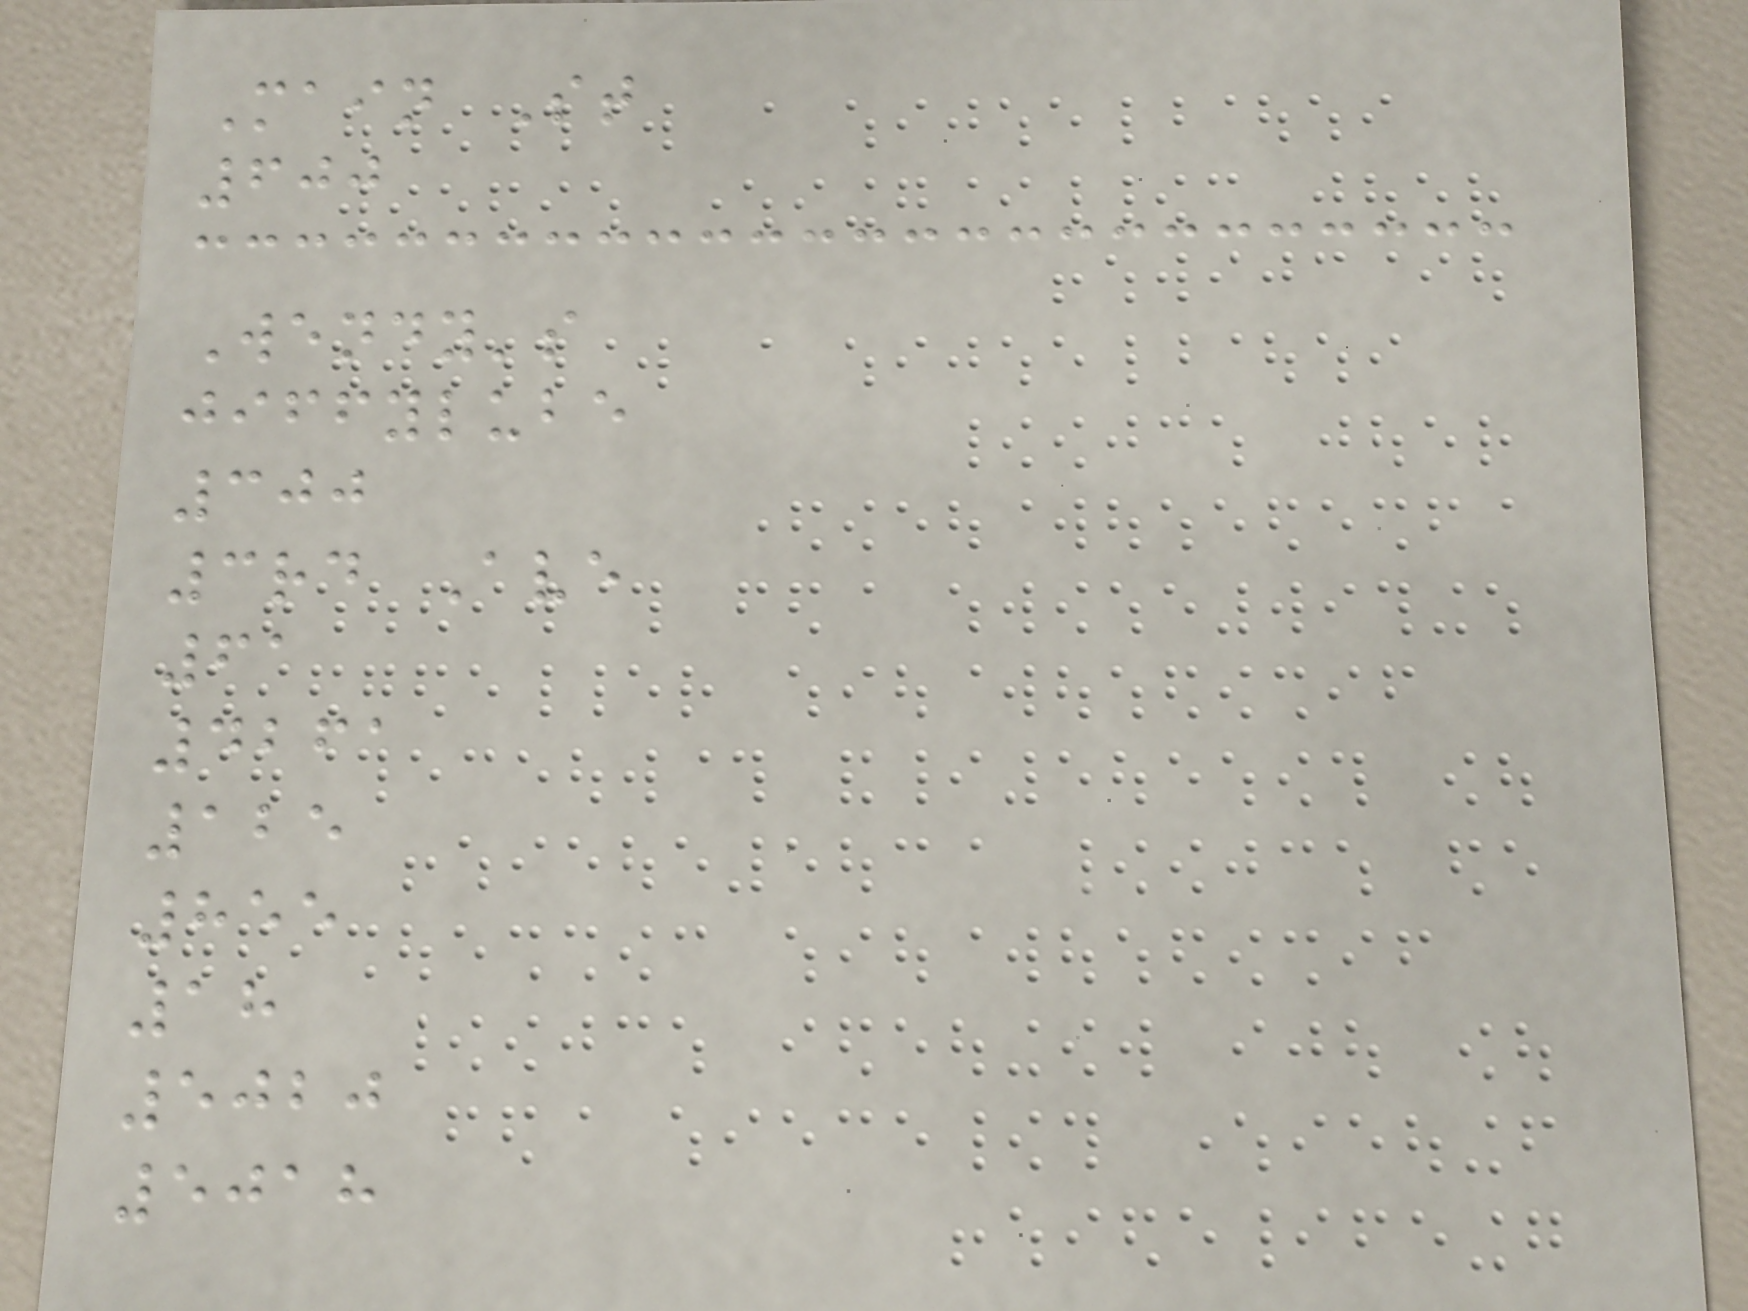Main St
600
Wendy's
jiffylube
300
3rd Ave
61
4261
125
855
18
5020
5018
